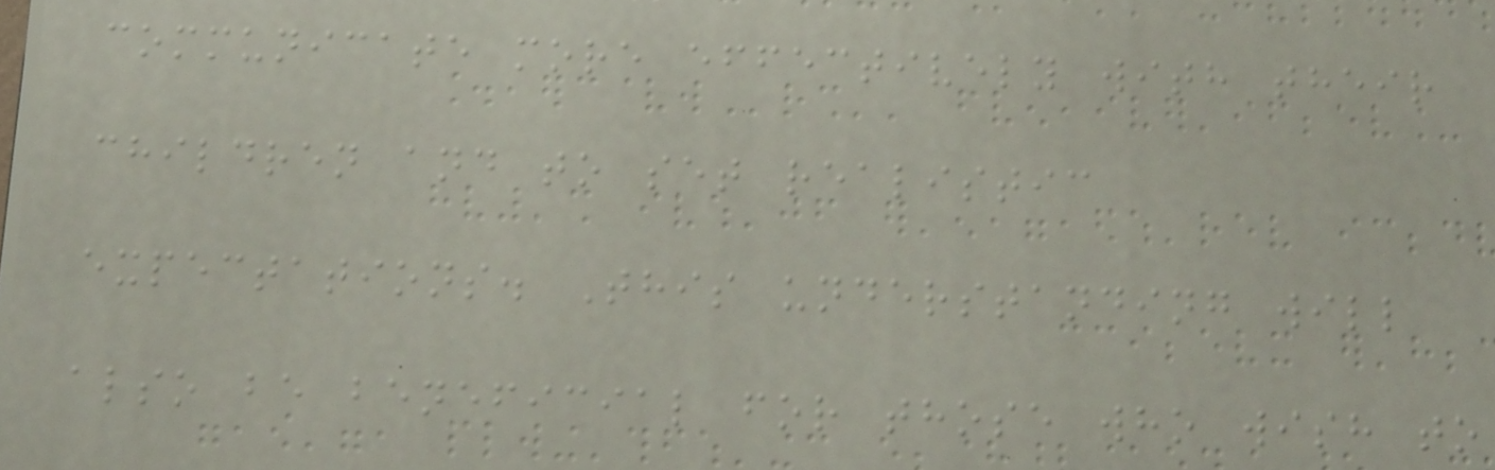communicate more effectively with their
children and to set realistic
expectations. This understanding will
also be beneficial for those who wish to
